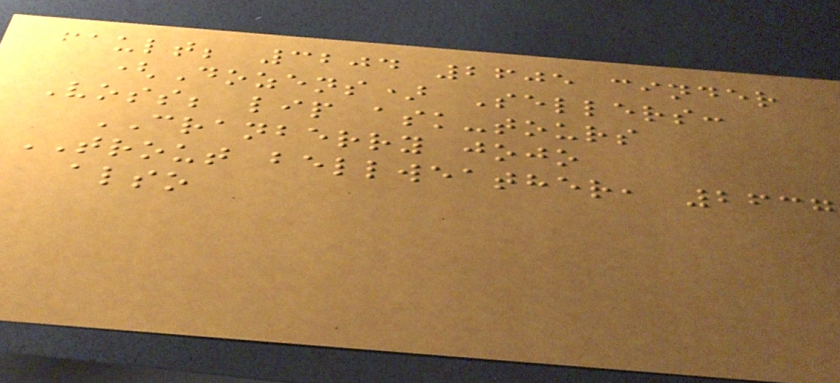fault; 3204 2605 cinder
(Dozens) Sellers:
Voss; lip ask-tours
CRANBERRY jojo
TROUT bellweather, 2637
also
